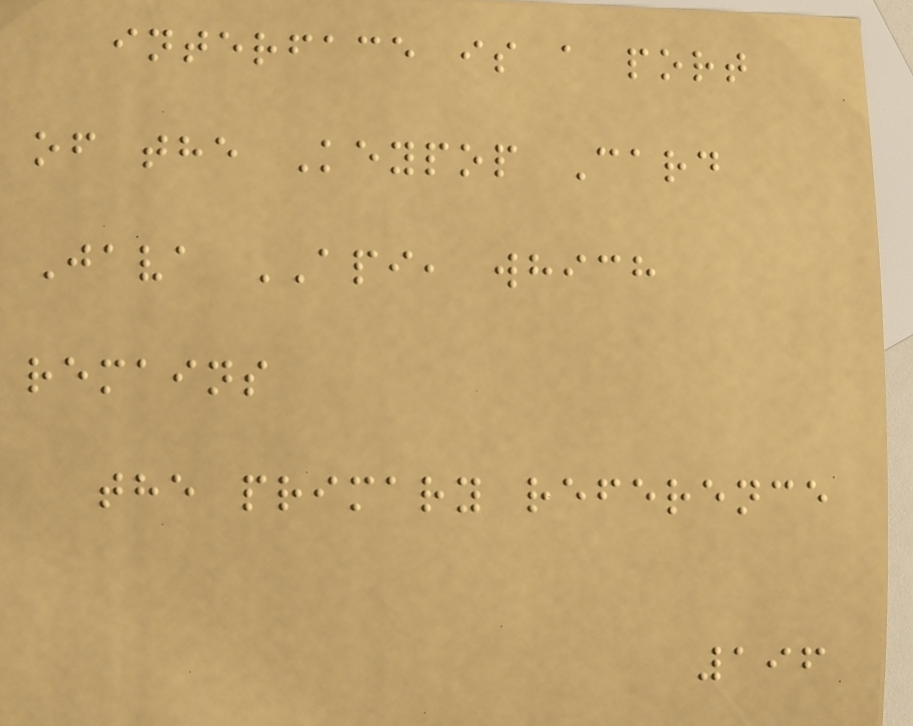interface is a port
of the Keypop Card
Java API, which
remains
the primary reference
196
